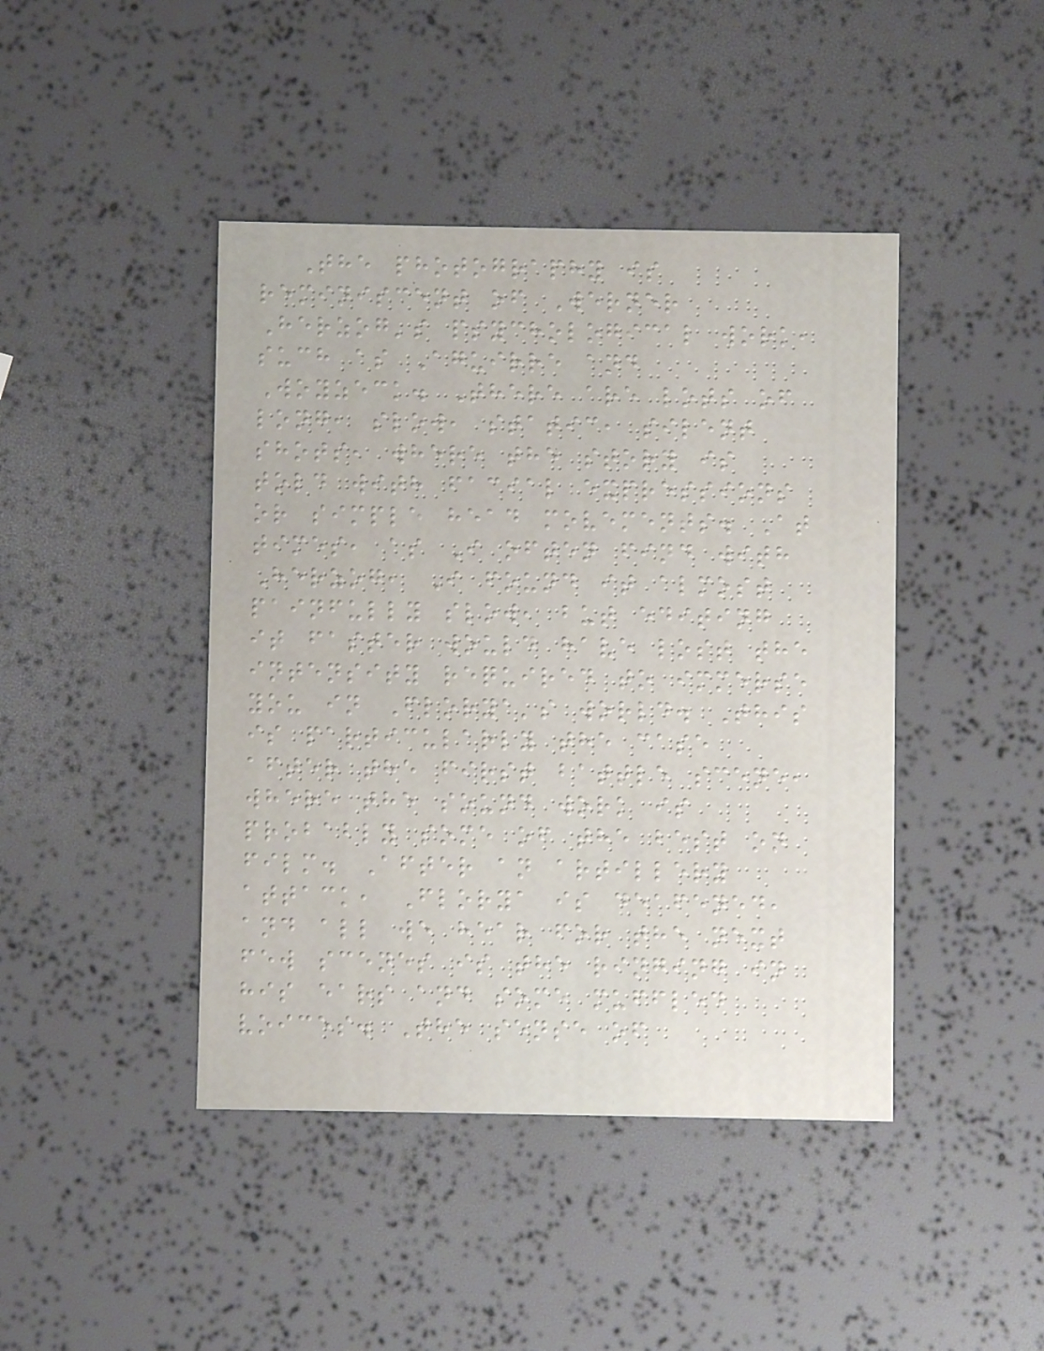The photography is
reminiscent of Werner
Herzog's psychological work,
such as Aguirre and
Woyzeck. There are lots of
long, slow, static, silent
shots, where the story is
told with facial expressions
or simple head movements. At
times, as I often find with
Herzog, I found it almost
painfully slow, but editing
it faster would have lost the
intensity required to immerse
you in Florya's world. This
is particularly the case
after the first battle scene,
where the sound work is
probably some of the best on
film. After an artillery
attack, Florya is deafened,
and all we hear for the next
few scenes is the ringing in
his ears and some muffled
voices. The sense of
